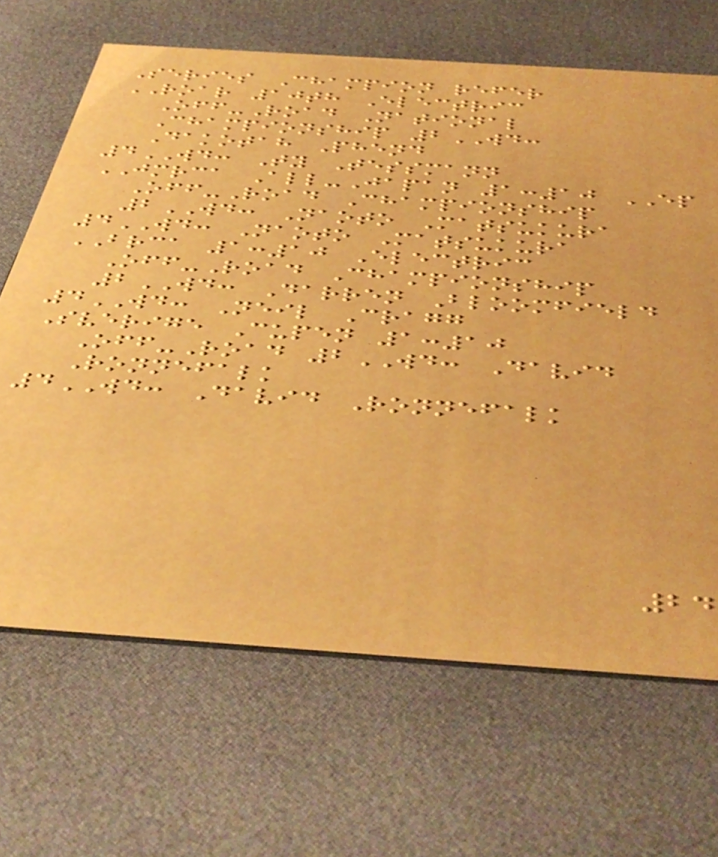Series Champion refer
ROAR 10th Electric
Off-Road National
Championship 2WD:
Dakotah Phend
4WD: Ty Tessmann
JMRCA All-Japan 1:10 EP
Off-Road Championship
2WD: Naoto Matsukura
4WD: Naoto Matsukura
BRCA 1:10 Electric
Off-Road Championship
2WD: Darren Bloomfield
4WD: Neil Cragg
Sverige Cupen 1:10
Off-Road 2WD: David
Ronnefalk
4WD: David Ronnefalk
24
